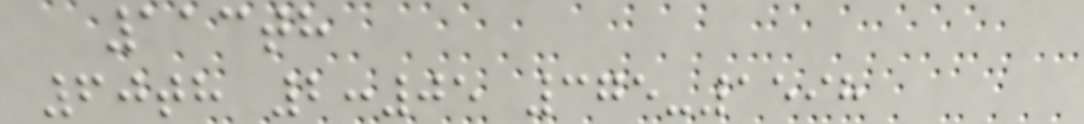113th
60th 2:05 375-1598
